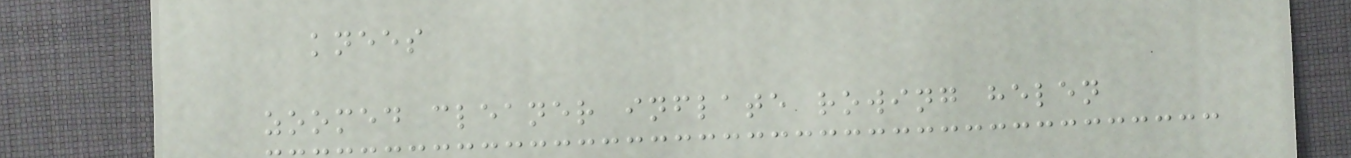knees
zoomed cleaner inflate rowing helen
